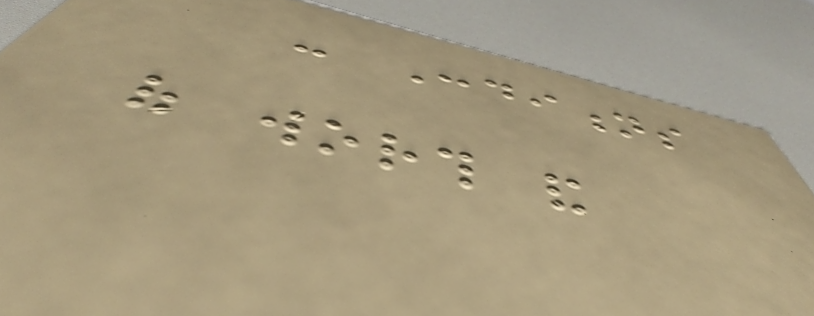- Conditions
of worth and
